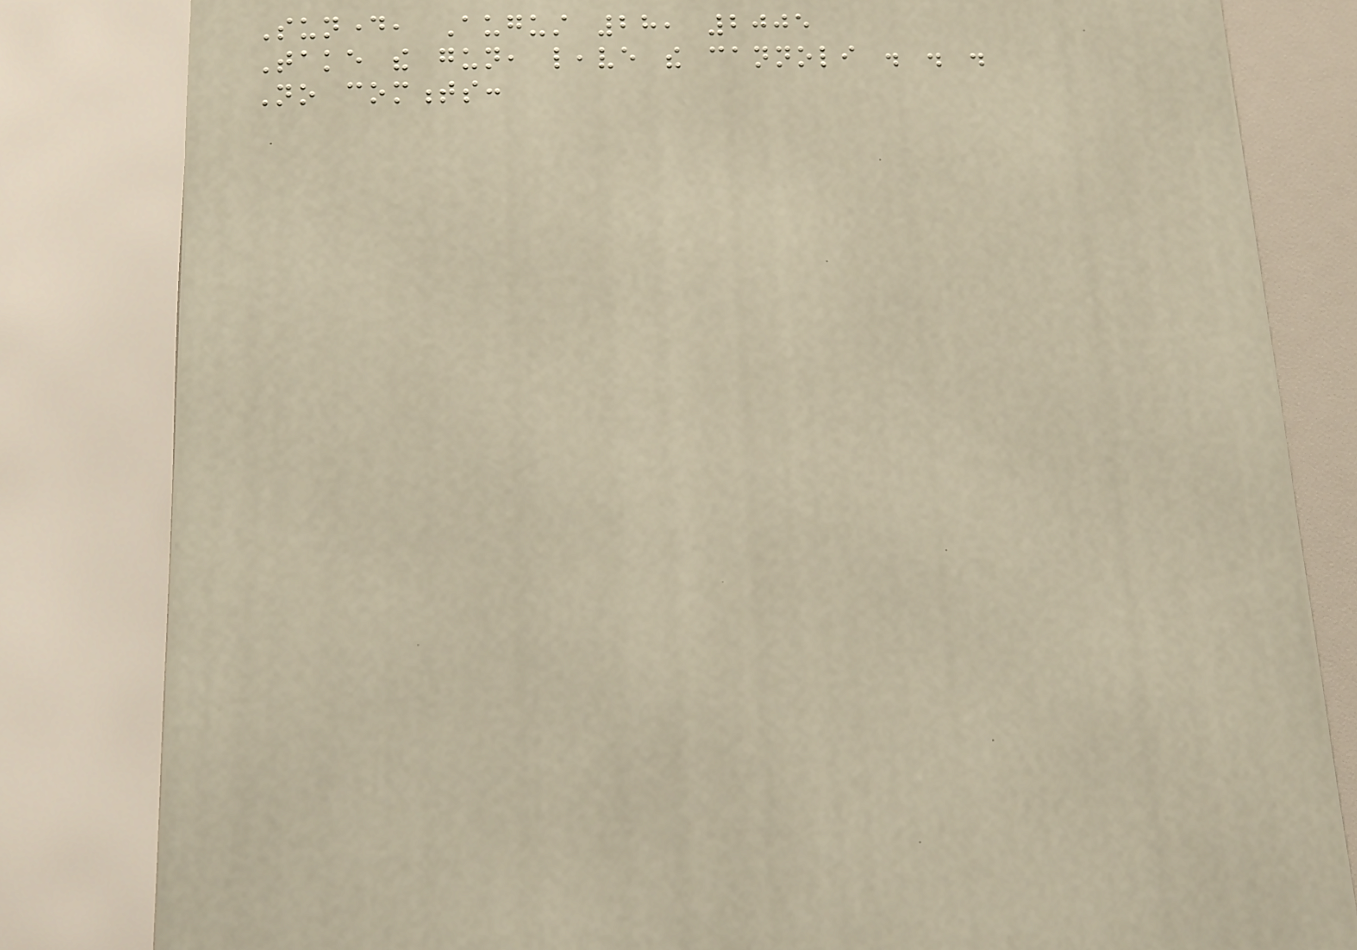Sunday, August 28, 2005
Take the gun, leave the cannoli . . .
No comments:
